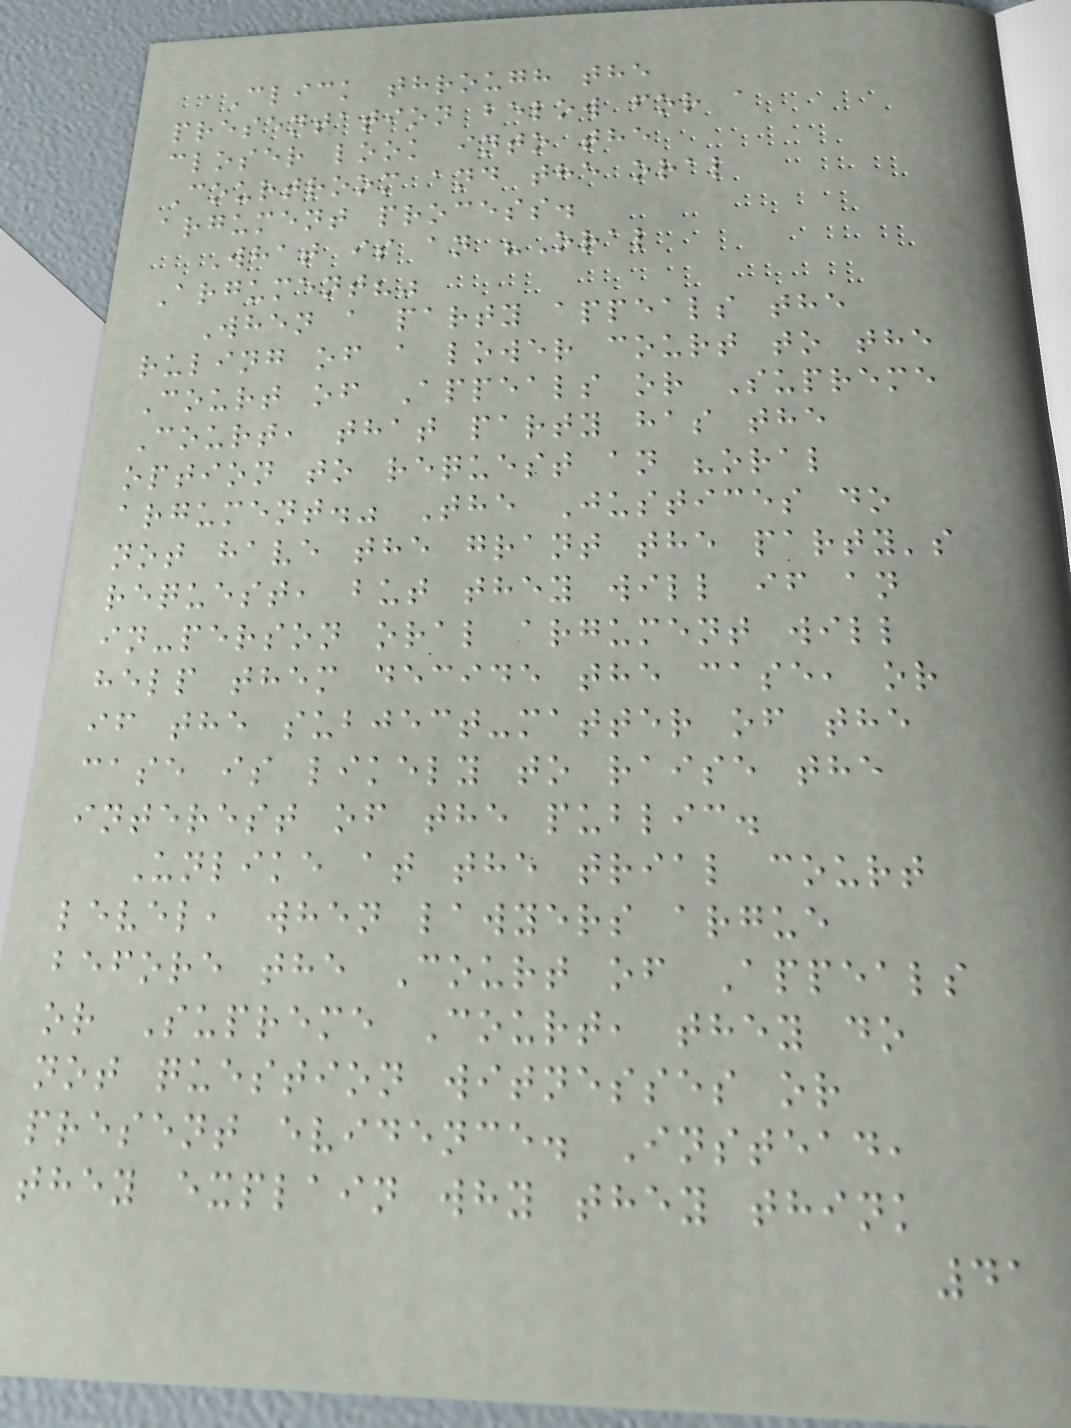Click through the
presentation below for a
closer look into the
Courtroom and the oral
argument process.
What is an "Oral
Argument?"
When a party appeals the
ruling of a lower court to the
Court of Appeals or Supreme
Court, that party has the
option to request an "oral
argument." The Justices do
not have the grant the party's
request, but they will if an
in-person oral argument will
help them decide the case, or
if the subject-matter of the
case is likely to raise the
interest of the public.
Unlike at the trial court
level, when lawyers argue
before the Court of Appeals
or Supreme Court, they do
not question witnesses or
present evidence. Instead,
they explain why they think
41
